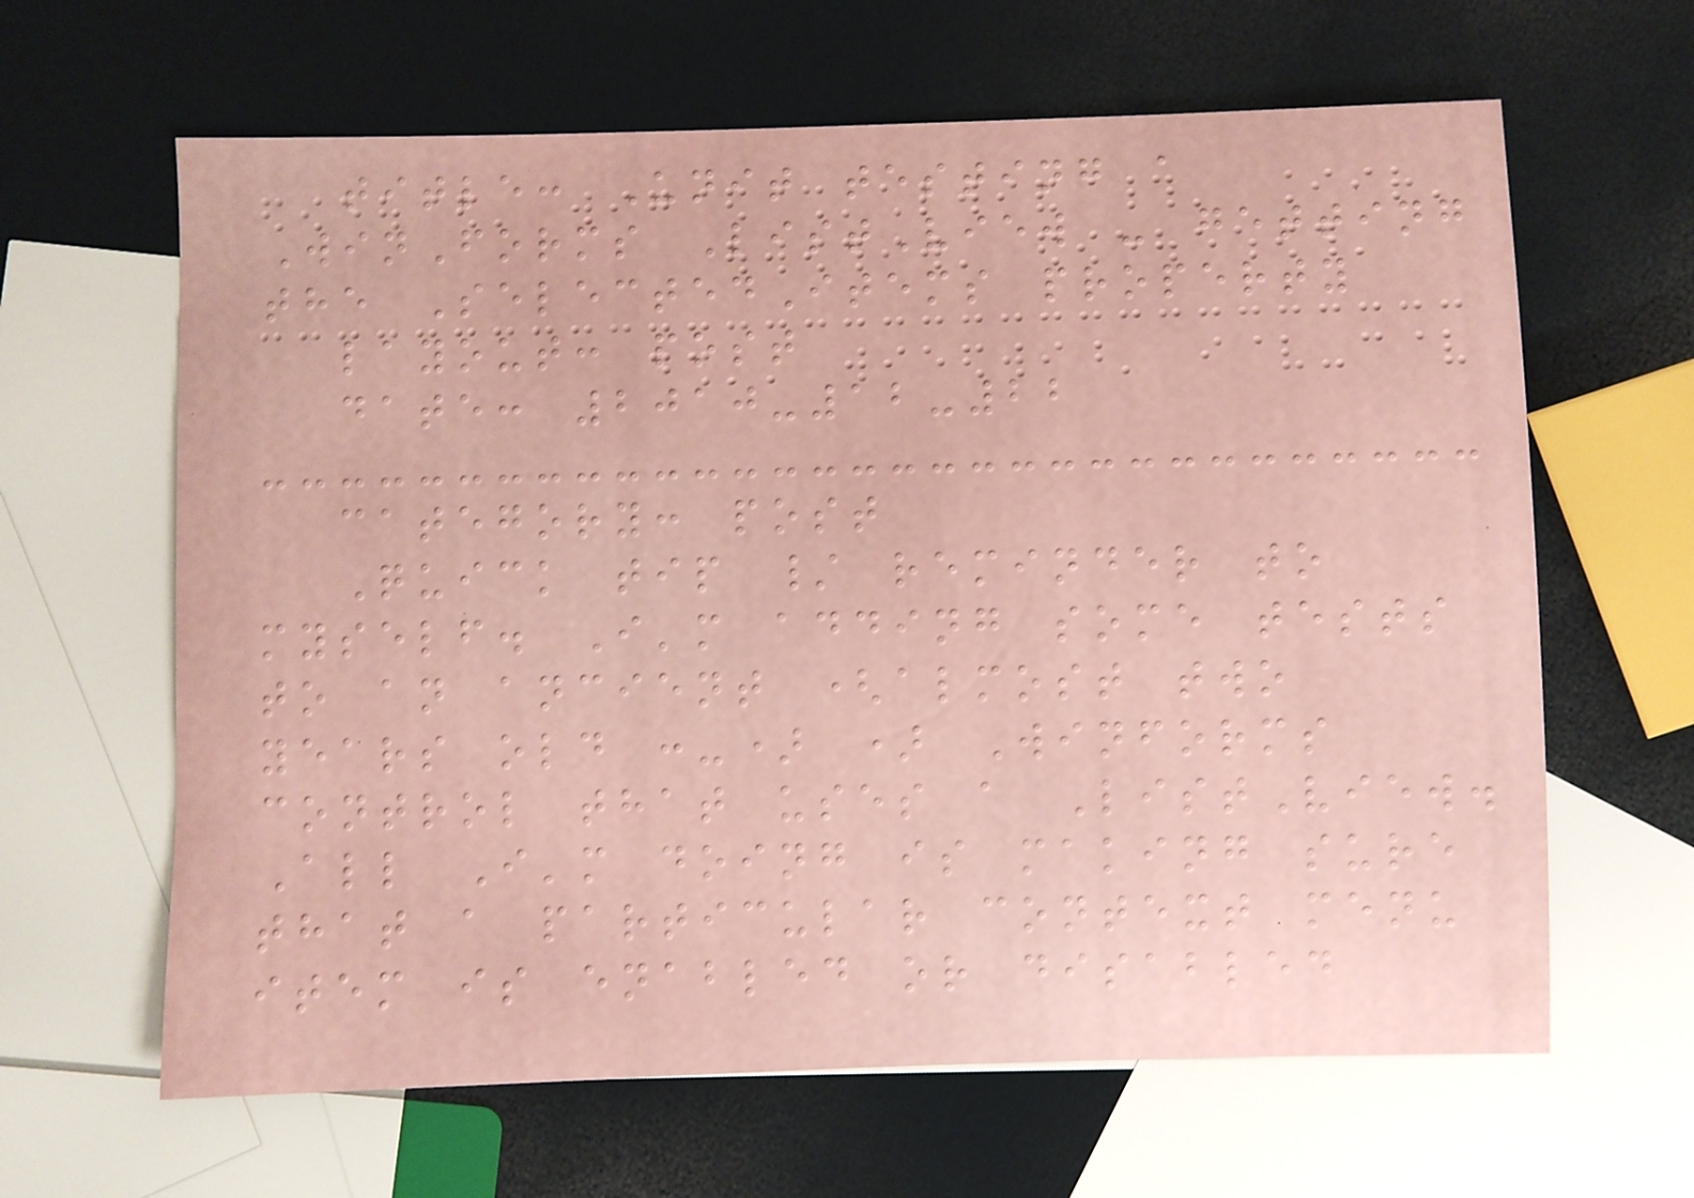title: Unit testing a
WinForms ListView - getting
the SelectedItems property
layout: post
date: 2010-12-22
category: post
Quick tip / reminder to
myself. I'm adding some tests
to an ancient (almost two
years old :-) ) Winforms
control that uses a ListView.
All I'm doing is making sure
that a particular context menu
item is enabled or disabled
